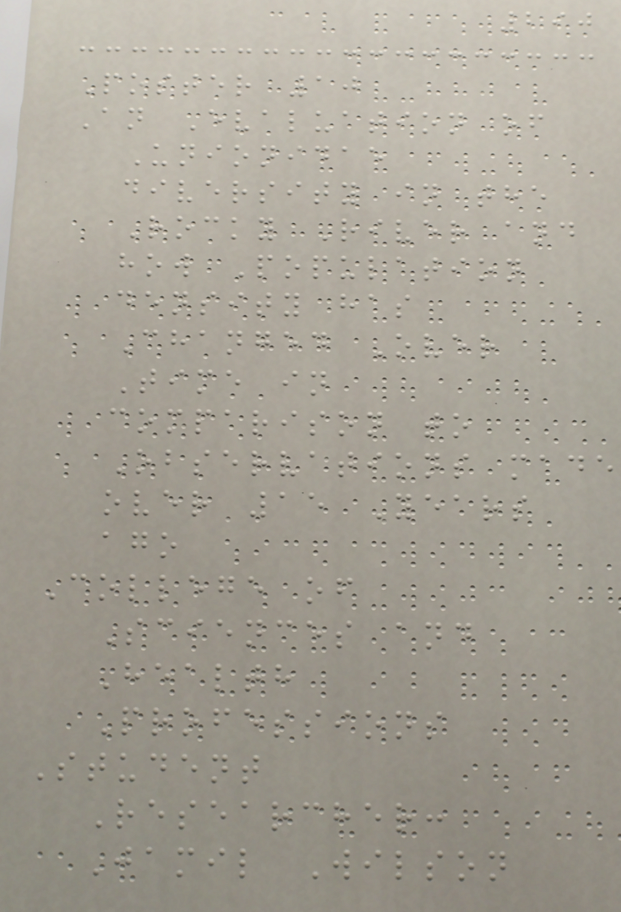290
Poster 10
An Evaluation of
Unionidae
diversity in the
Rocky River and
how Population
density has
Changed Over
Time in
comparison to
Observations made
over 15 Years
ago
College of
Sciences and
Health
Professions
Student
Researcher:
Jamil Wilson
